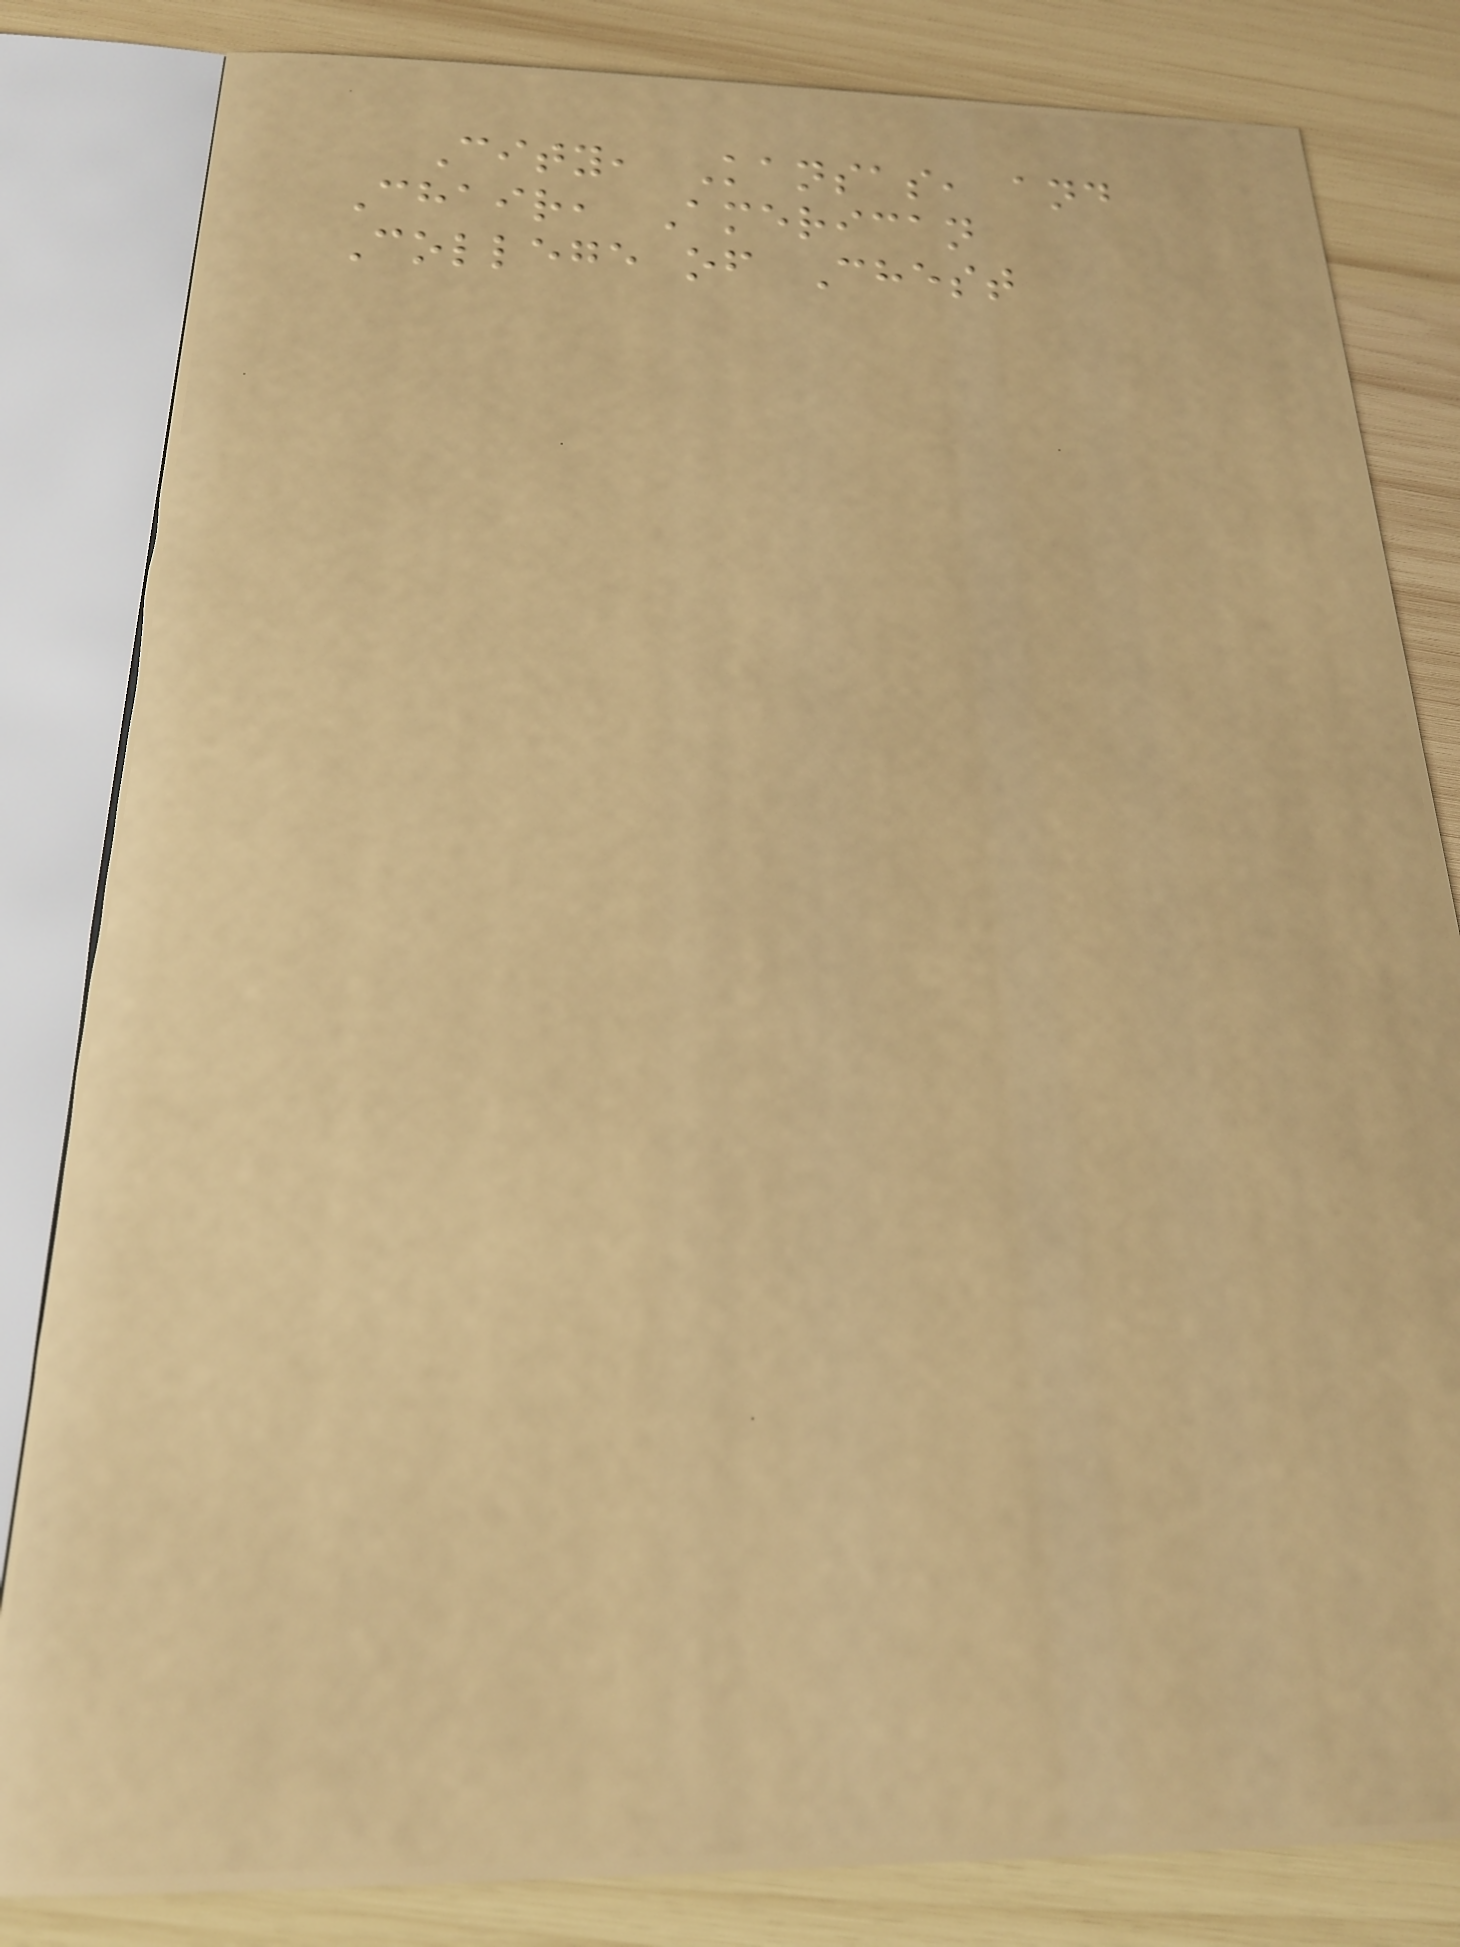City, Kansas, and
Chair, American
College of Chest
